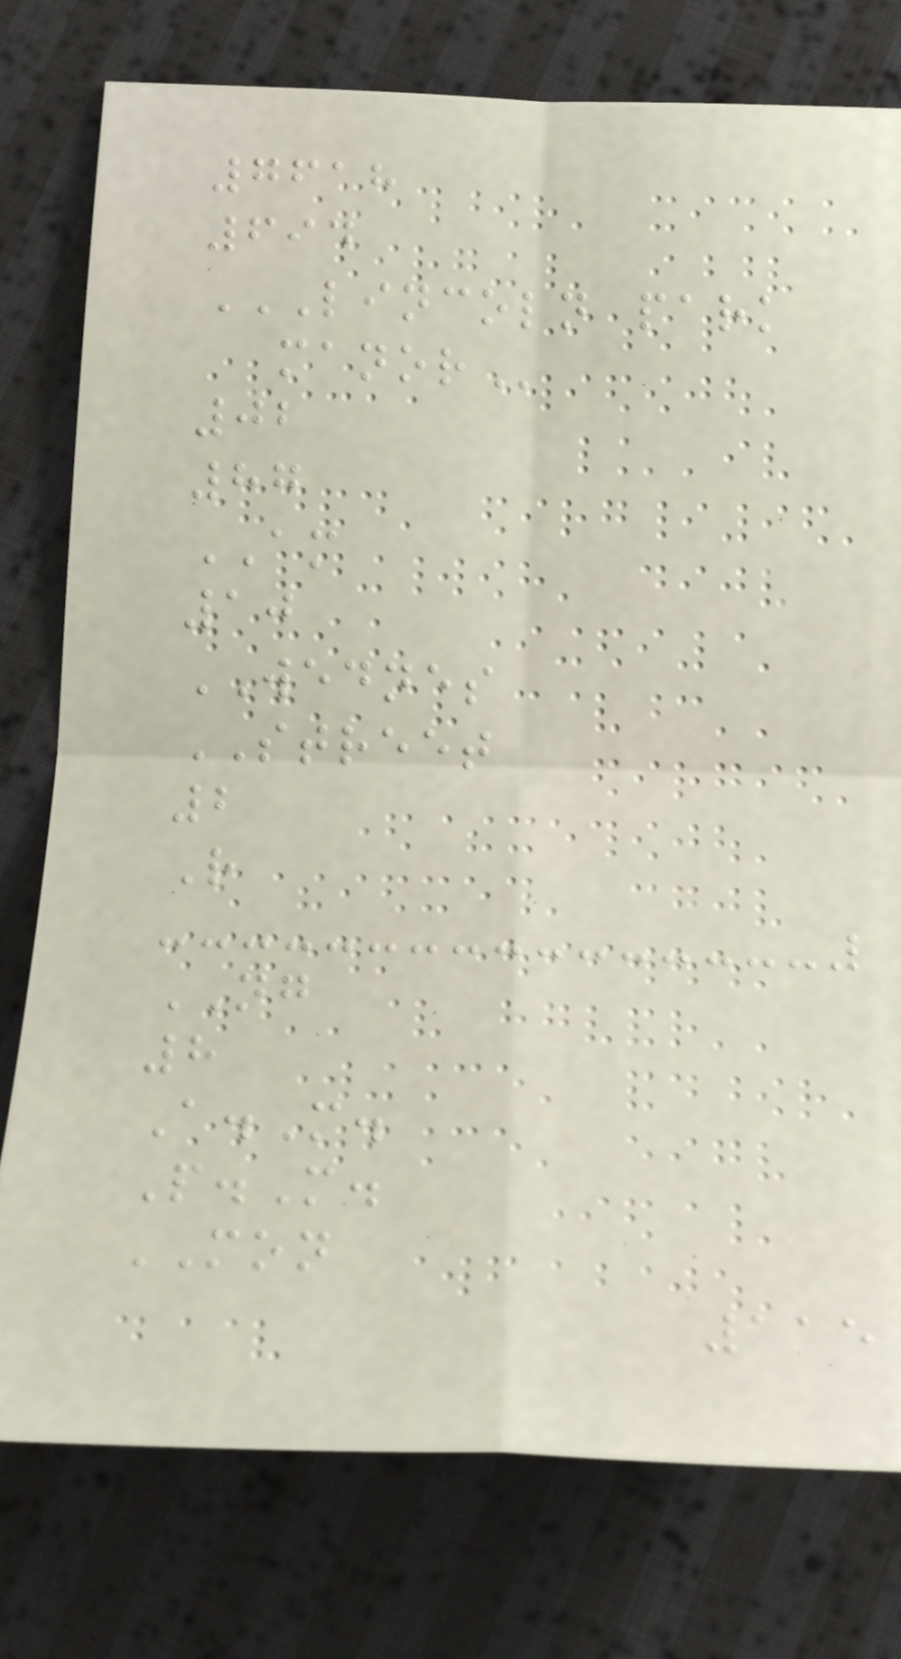7618
694
LINCOLN PARK
MANOR
02
87
AM
10
WEDNES
STREET
2
R
NG
8
A.M.
P.M.
MON
115
